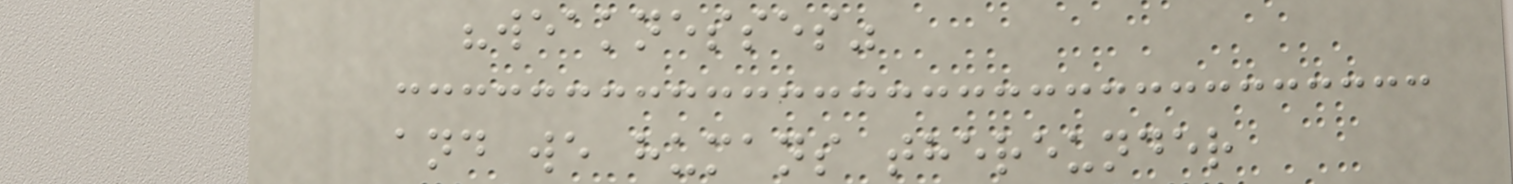"weaknesses"
and we humans thereunder
